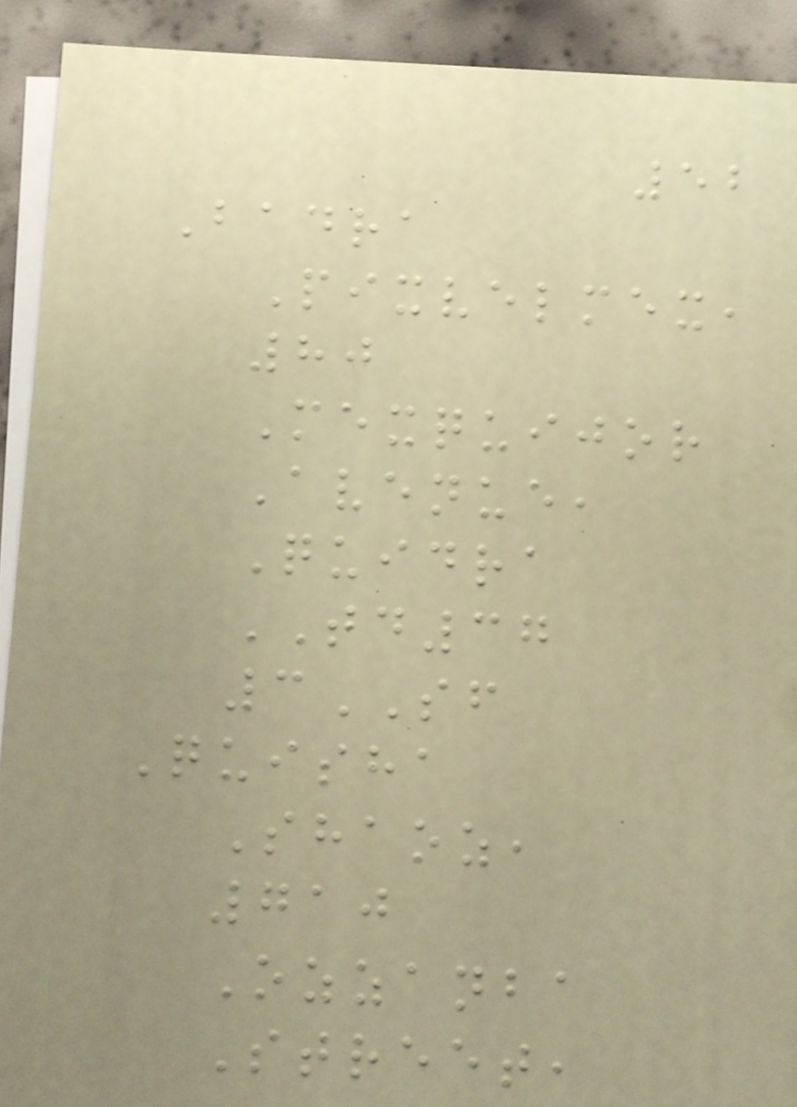52
Badra
Pixvelmex,
80
Mexquijor
Avenue,
Quidra
TD37
3SF
Quisha
Shaoz,
710
Ozzanba
Street,
